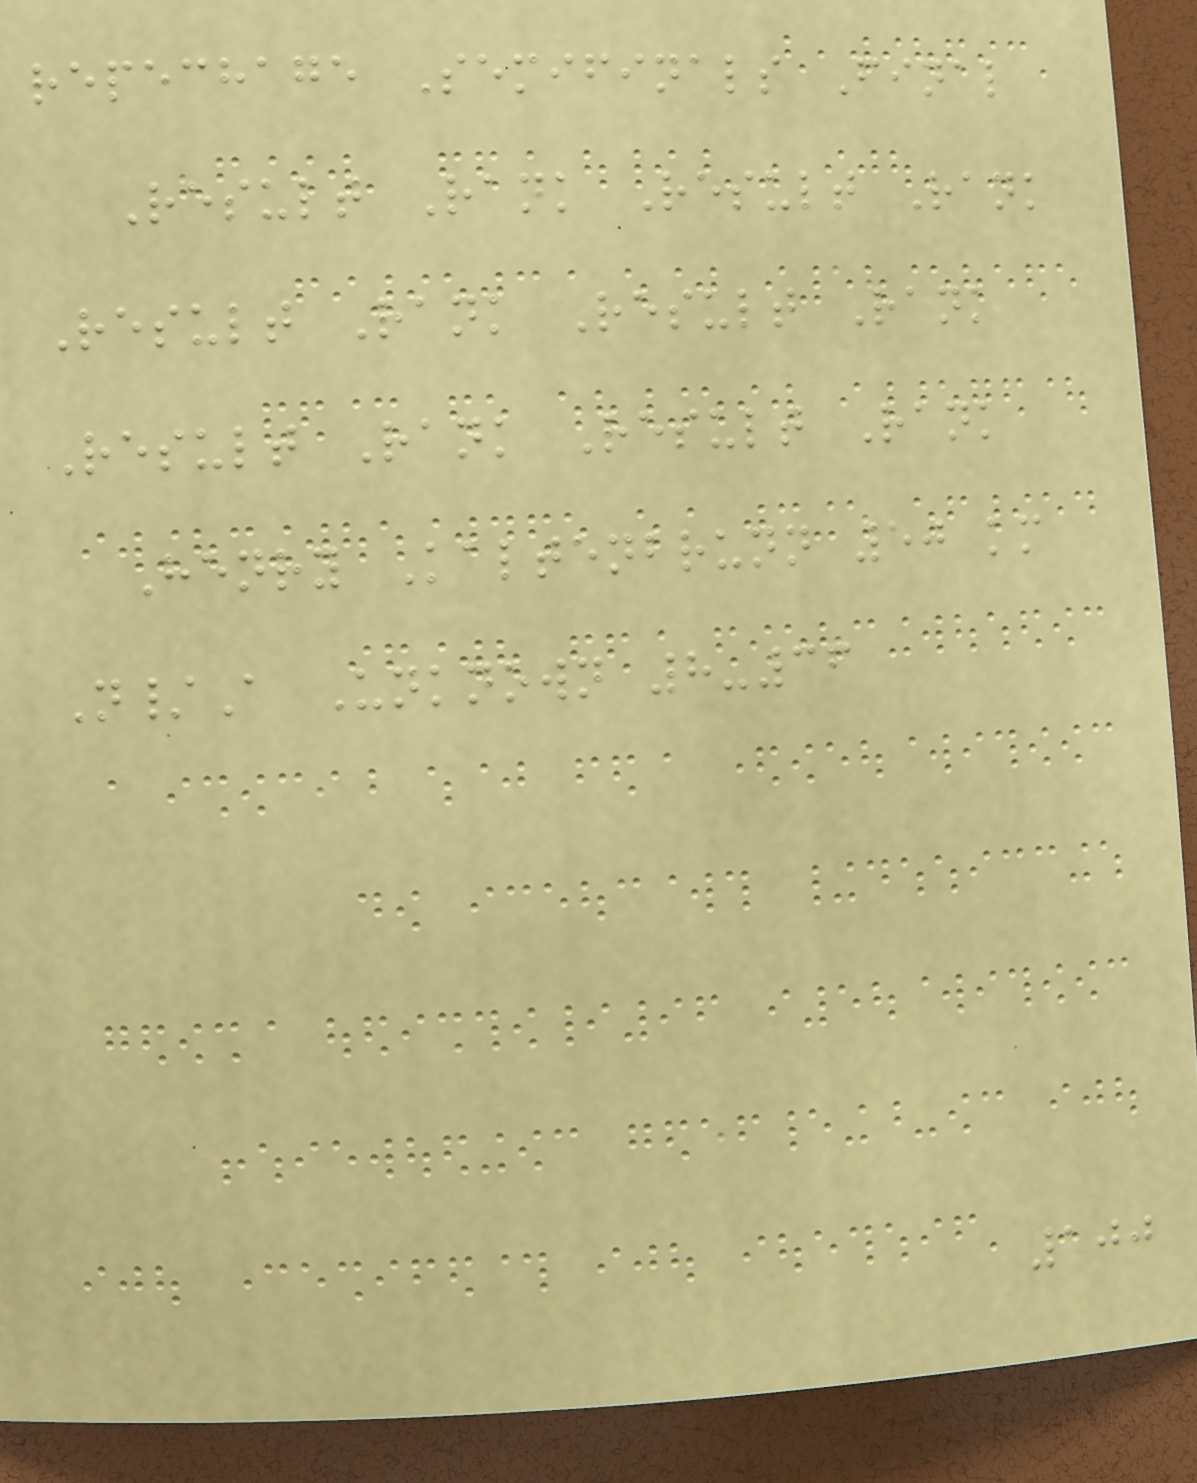repechage Semifinals Final
Result Rank Result Rank
Result Rank Result Rank
Result Rank Result Rank
Henry Kaltenbrunn 50 km
N/A Unknown 8-36
100
